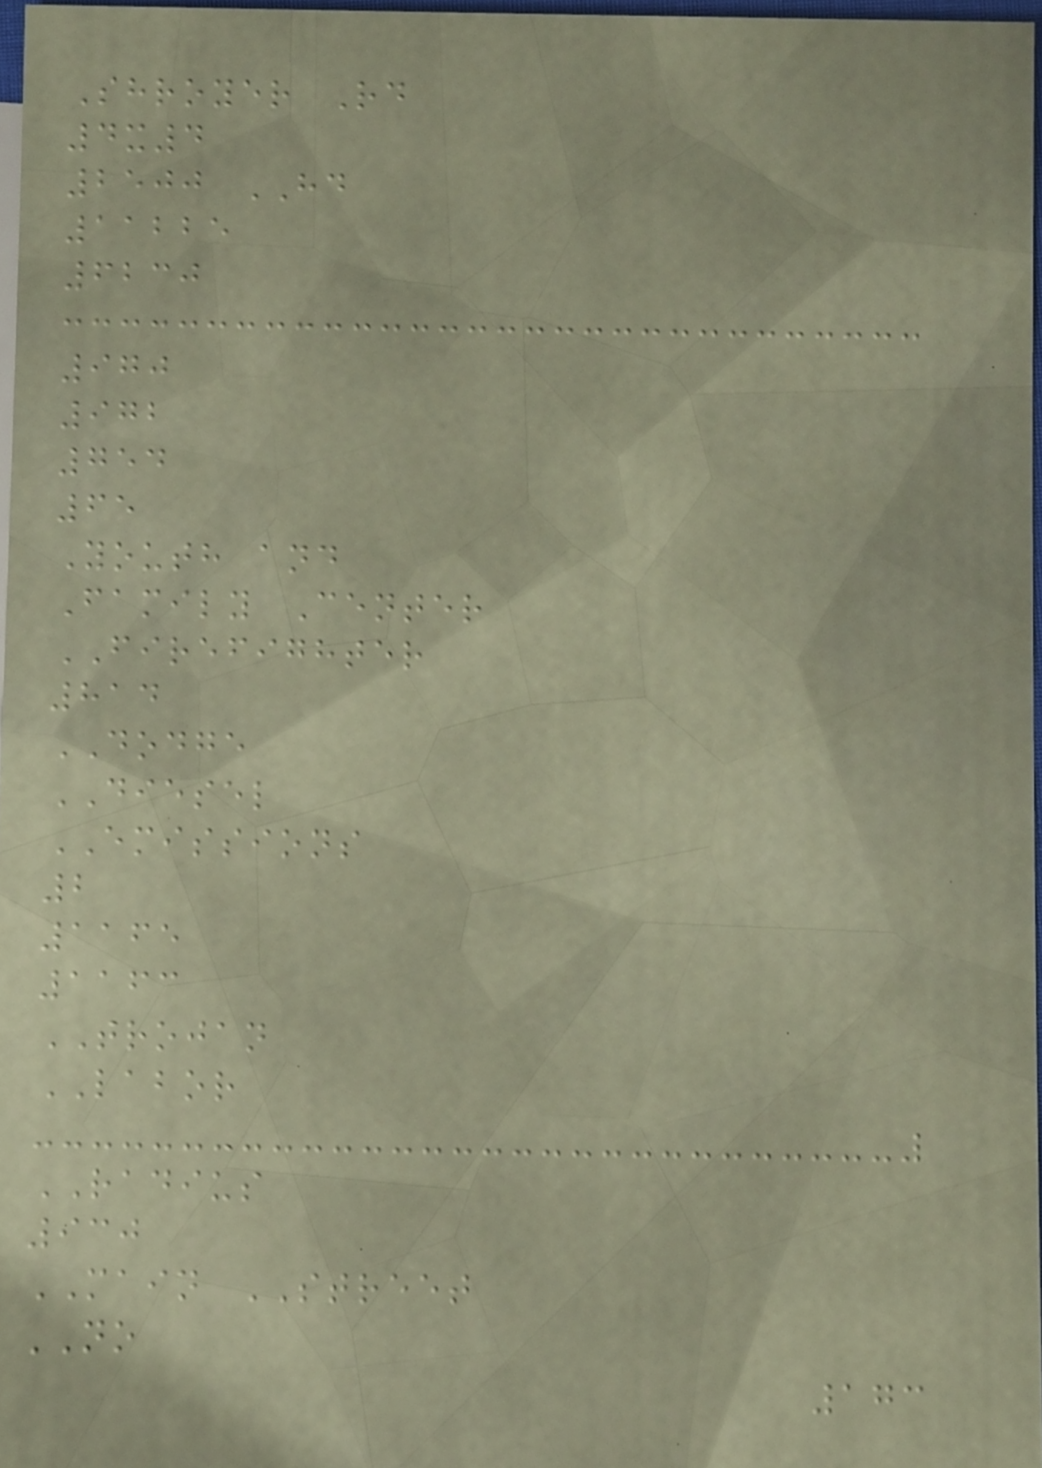Shroyer Rd
4x4
2500 HD
11225
6230
970
972
754
65
Youth and
Family Center
FIREFIGHTER
814
DODGE
DIESEL
EMISSIONS
2
1165
1163
TROJAN
LABOR
RADIUS
930
MAIN STREET
NO
173
